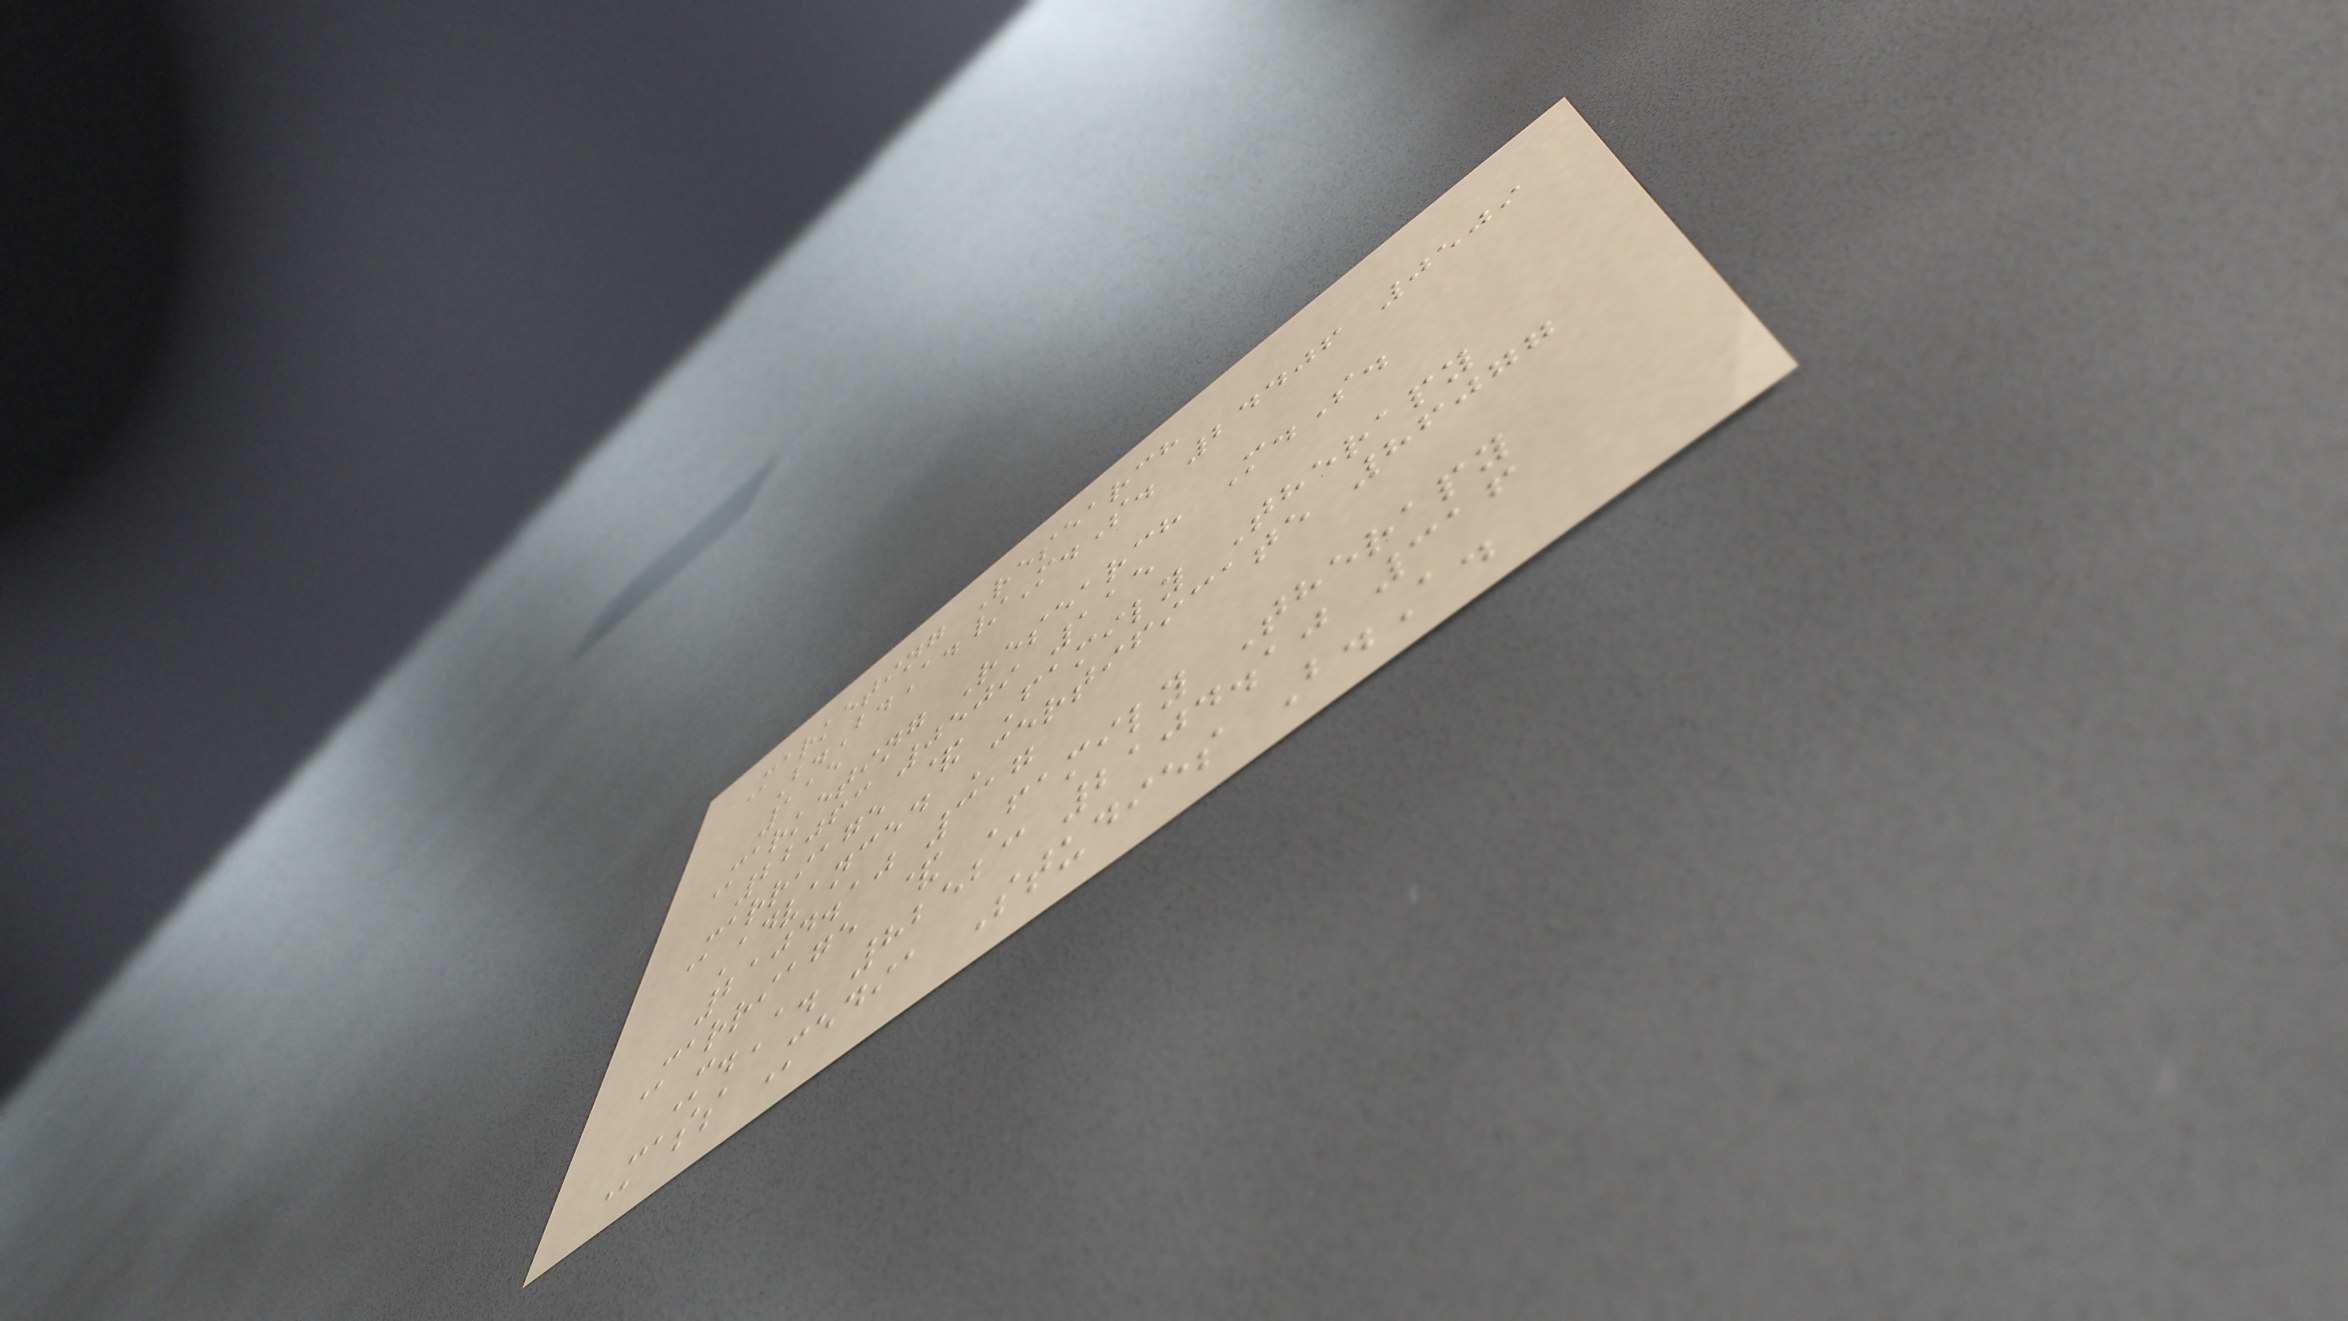Marketing Research
B.B.A./M.S. 24406 0509
115
Marketing Research M.S.
22063 0509 115
Marriage & Family Therapy
Advanced Certificate 86077
2104.10 317
Marriage & Family Therapy
M.A. 82523 2104.10 316
Mass Media Studies B.A.
